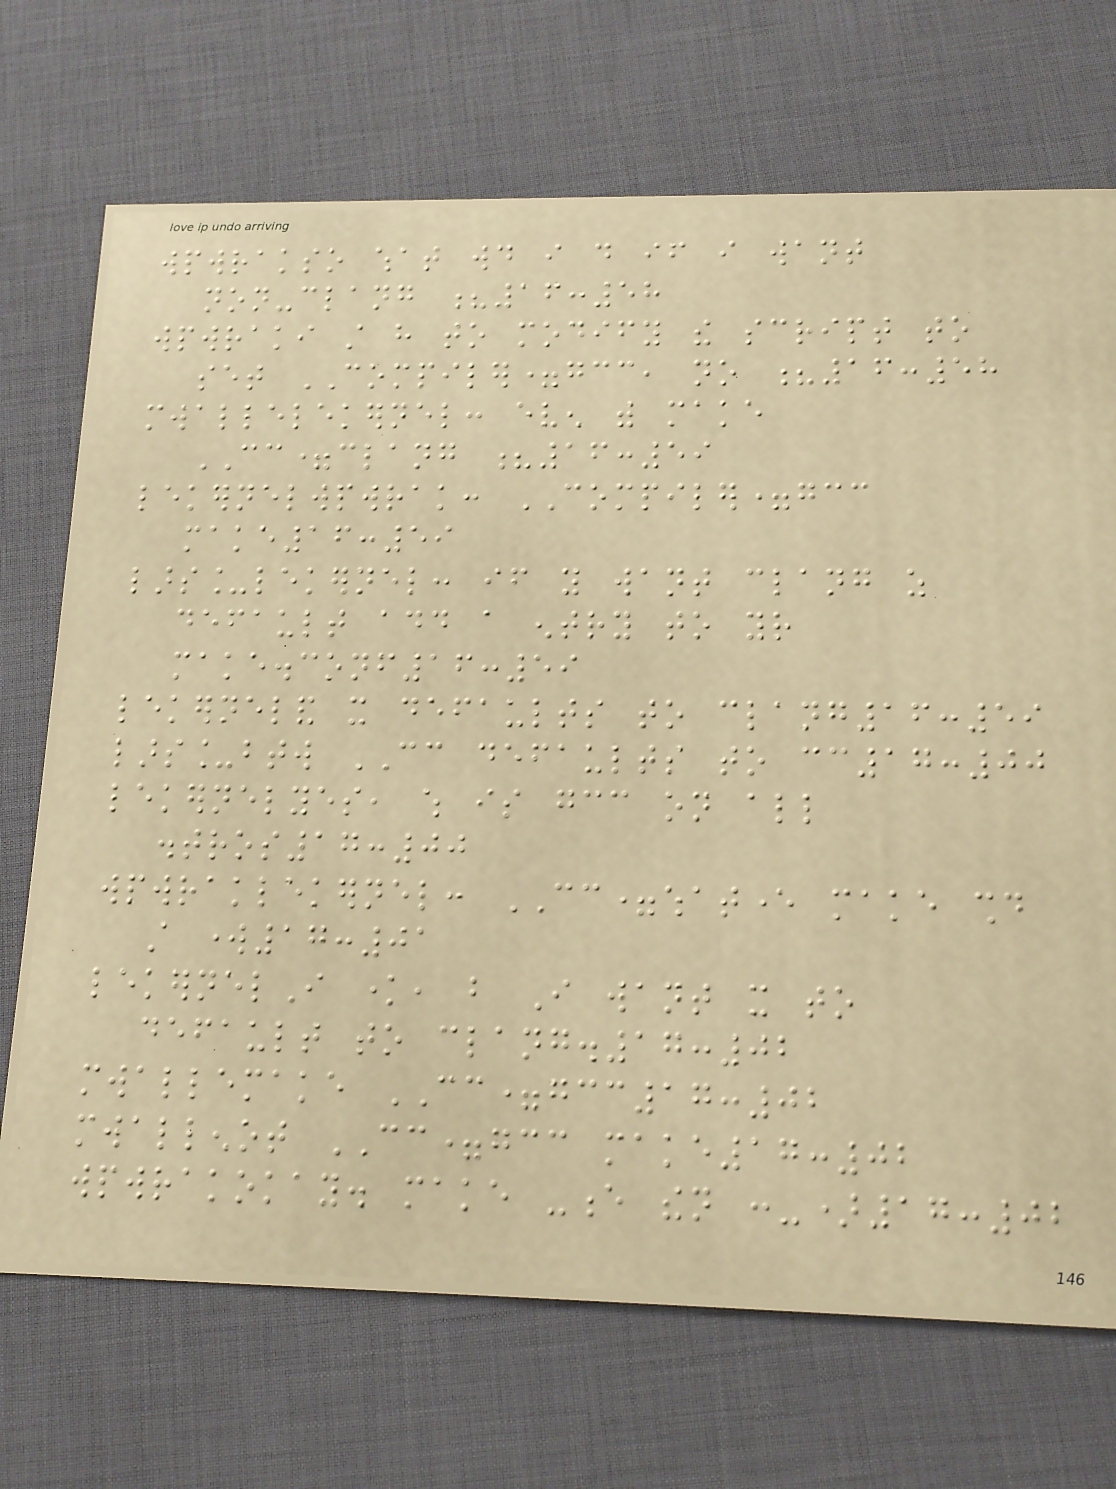wpwrakso what would i do if i want
non-clang ?16:58
wpwraki still have to modify the script to
set COMPILER=gcc, no ?16:58
mwallelekernel: even with make
CC=clang ?16:59
lekernelwpwrak: COMPILER=gcc
make16:59
lars_lekernel: if you want clang as
default add a entry to your
make.conf16:59
lekerneland it defaults to clang16:59
lars_btw CC defaults to cc17:00
lekernelyes, which is gcc on all
distros17:00
wpwraklekernel: CC=whatever make should
still work17:01
lekernelI know, but I want it to
default to clang.17:02
mwallemake CC=gcc17:02
mwallenot CC=gcc make17:02
wpwrakokay. make -e then :-)17:02
